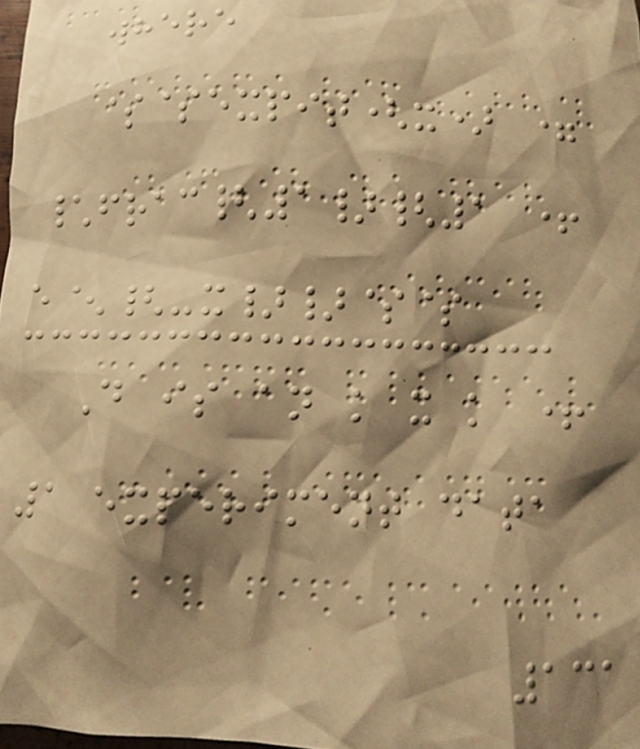where
$$expit(x) =
\frac{1}{1 +
e^{-x}}$$
D is an k x k +
1 experiment data
131
